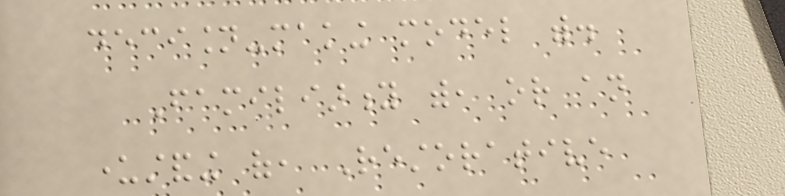decision-making model with.
Familiarity with, or an
understanding of, Restorative
